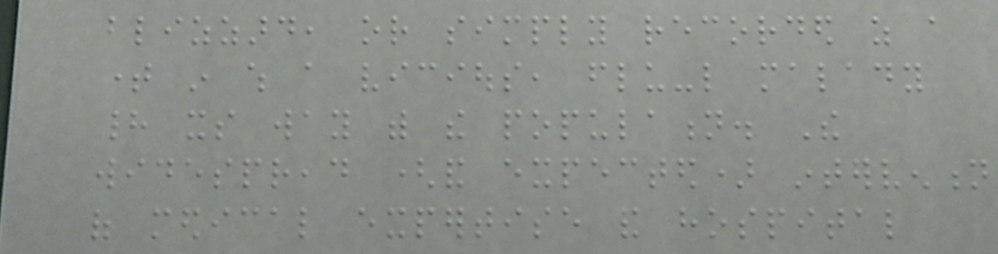blizzard, or simply recorded as a
time in which a vicious, flu-like malady
had its way with the population. The
widespread (and expected) intervention
of medical expertise and hospital
